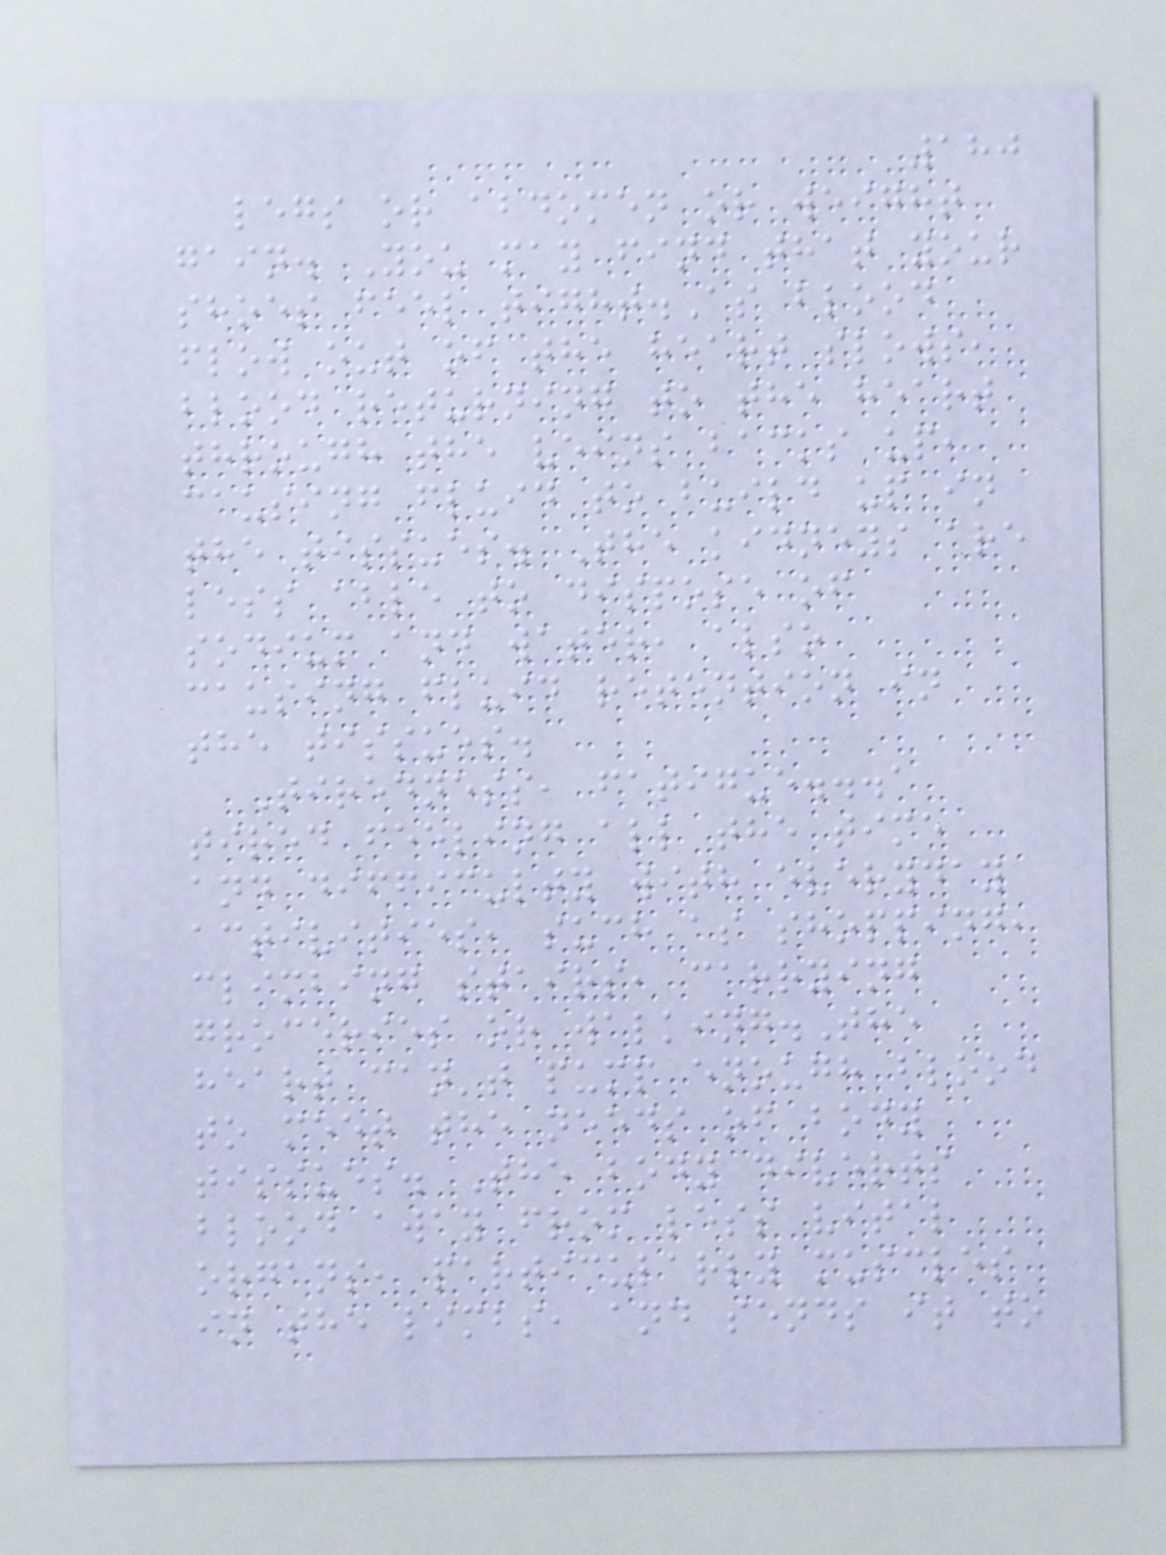180
legs or abdomen or weight
gain. You may find that your
shoes feel tight.As blood
flow out of the heart slows,
blood returning to the heart
through the veins backs up,
causing fluid to build up in
the tissues. The kidneys are
less able to dispose of
sodium and water, also
causing fluid retention in
the tissues.
Tiredness, fatigue...a
tired feeling all the time
and difficulty with everyday
activities, such as shopping,
climbing stairs, carrying
groceries or walking.The
heart can't pump enough blood
to meet the needs of body
tissues. The body diverts
blood away from less vital
organs, particularly muscles
in the limbs, and sends it to
